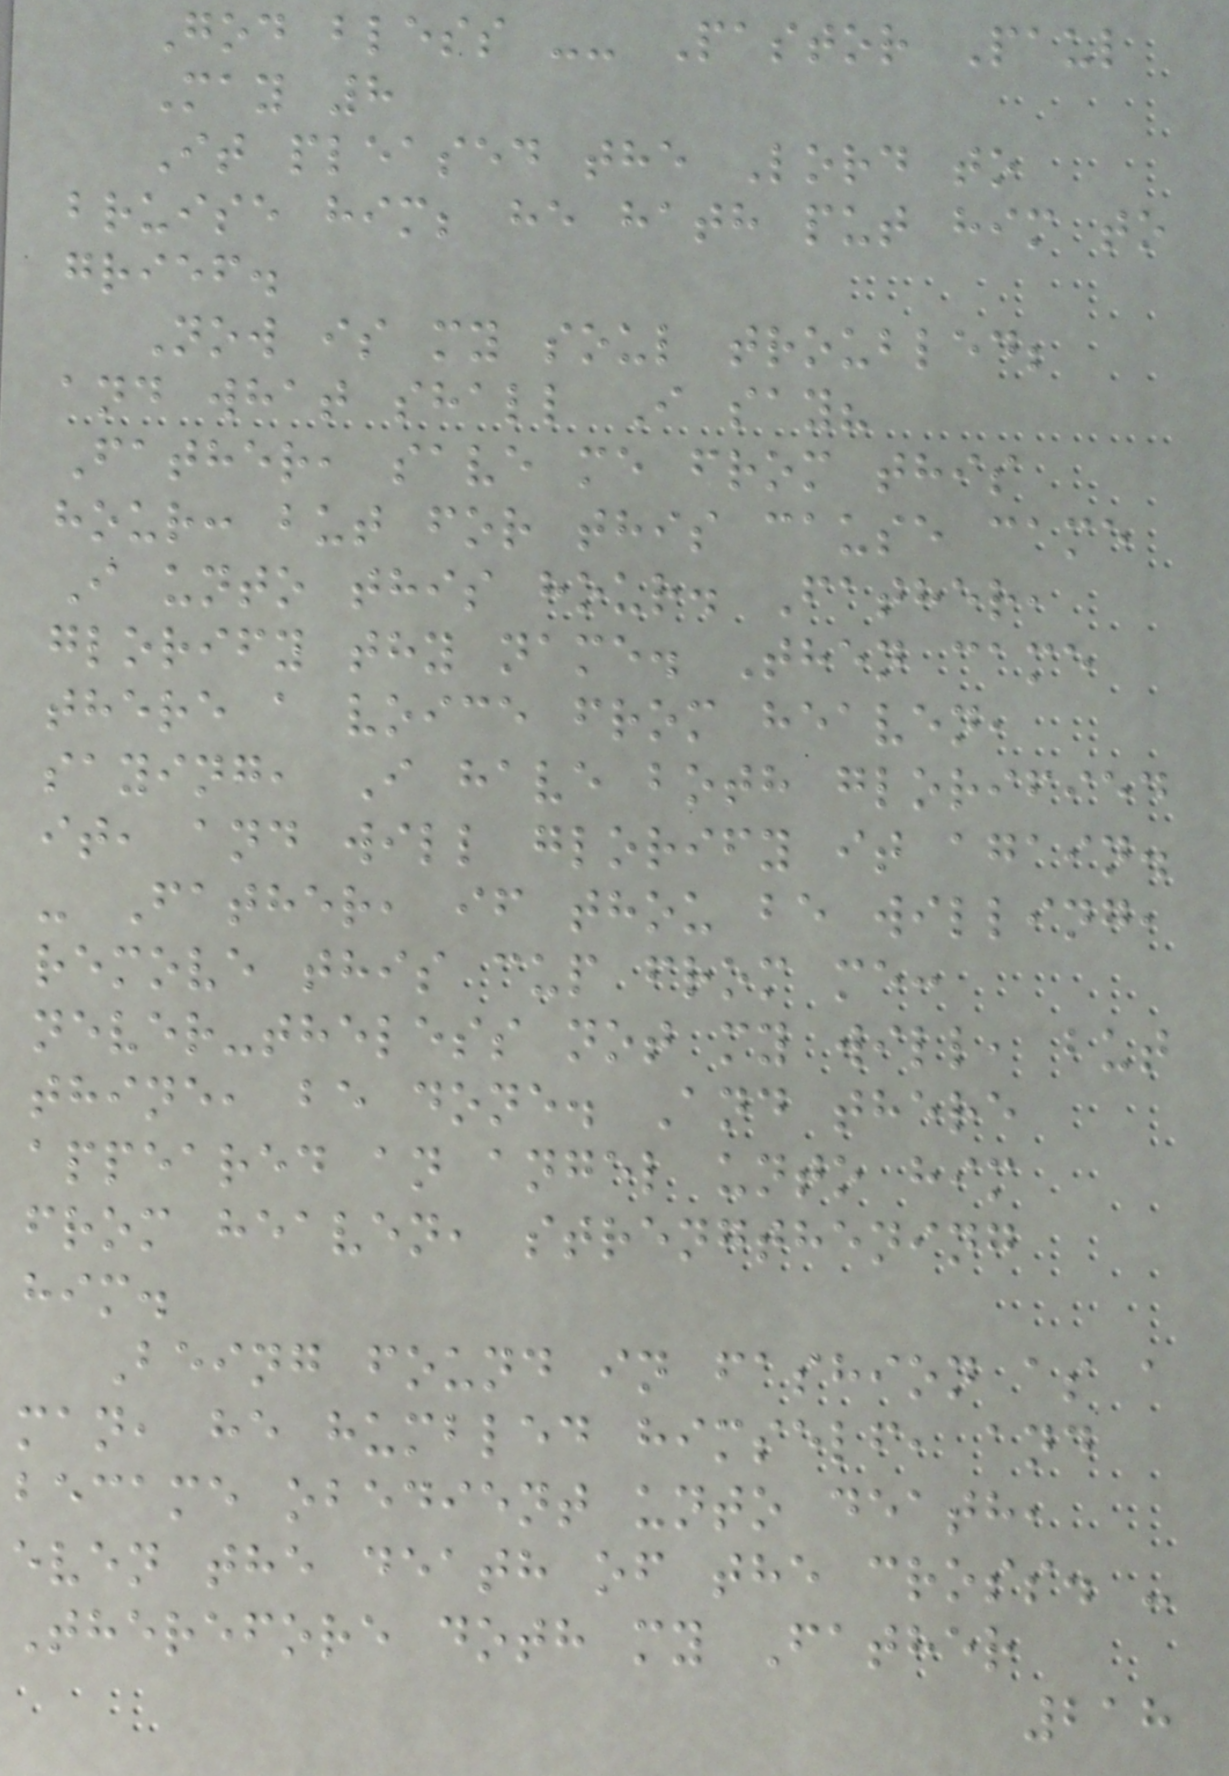God bless -- Pastor Paul
May 8
It pleased the Lord to
bruise him; he hath put him to
grief.
Now is my soul troubled;
and what shall I say?
Father, save me from this
hour: but for this cause came
I unto this hour. Father,
glorify thy name. Then came
there a voice from heaven,
saying, I have both glorified
it, and will glorify it again.
- Father, if thou be willing,
remove this cup from me:
never-theless not my will, but
thine, be done. And there
appeared an angel unto him
from heaven, strengthening
him.
Being found in fashion as a
man, he humbled himself, and
became obedient unto death,
even the death of the cross. -
Therefore doth my Father
218
